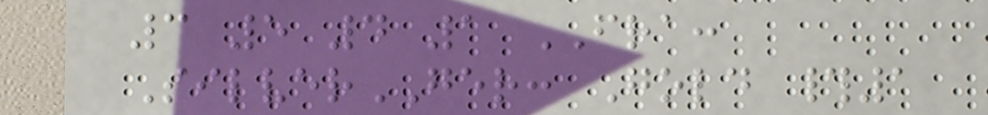3 5 4 1 FRA:
SilverGER: Gold #1
